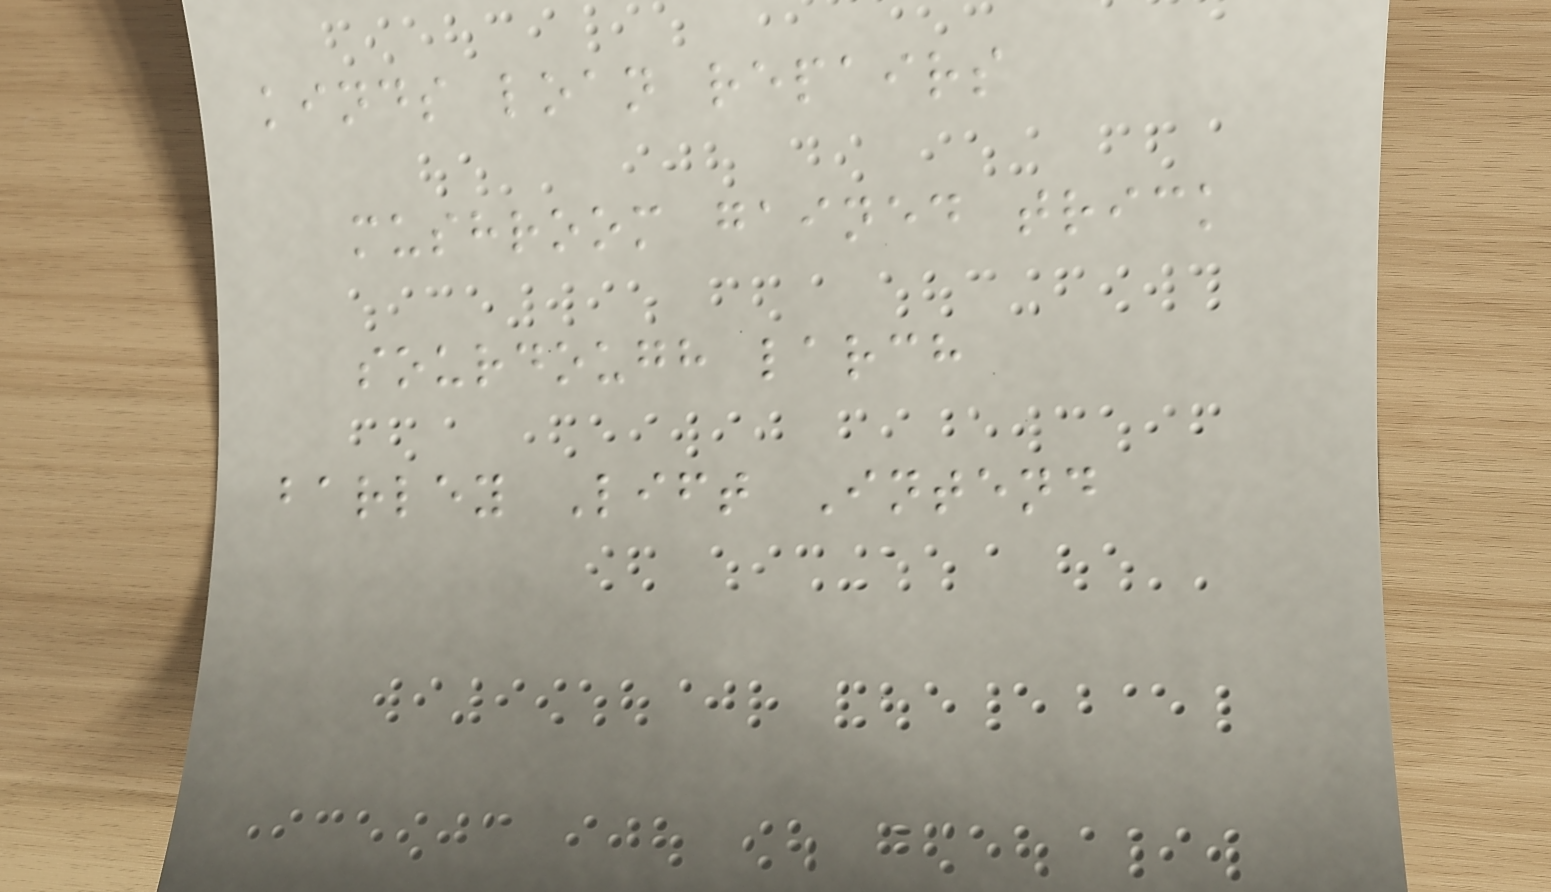kinds loan repairs
mushroom gained trick
sourdough larch
barley Lift Intend
